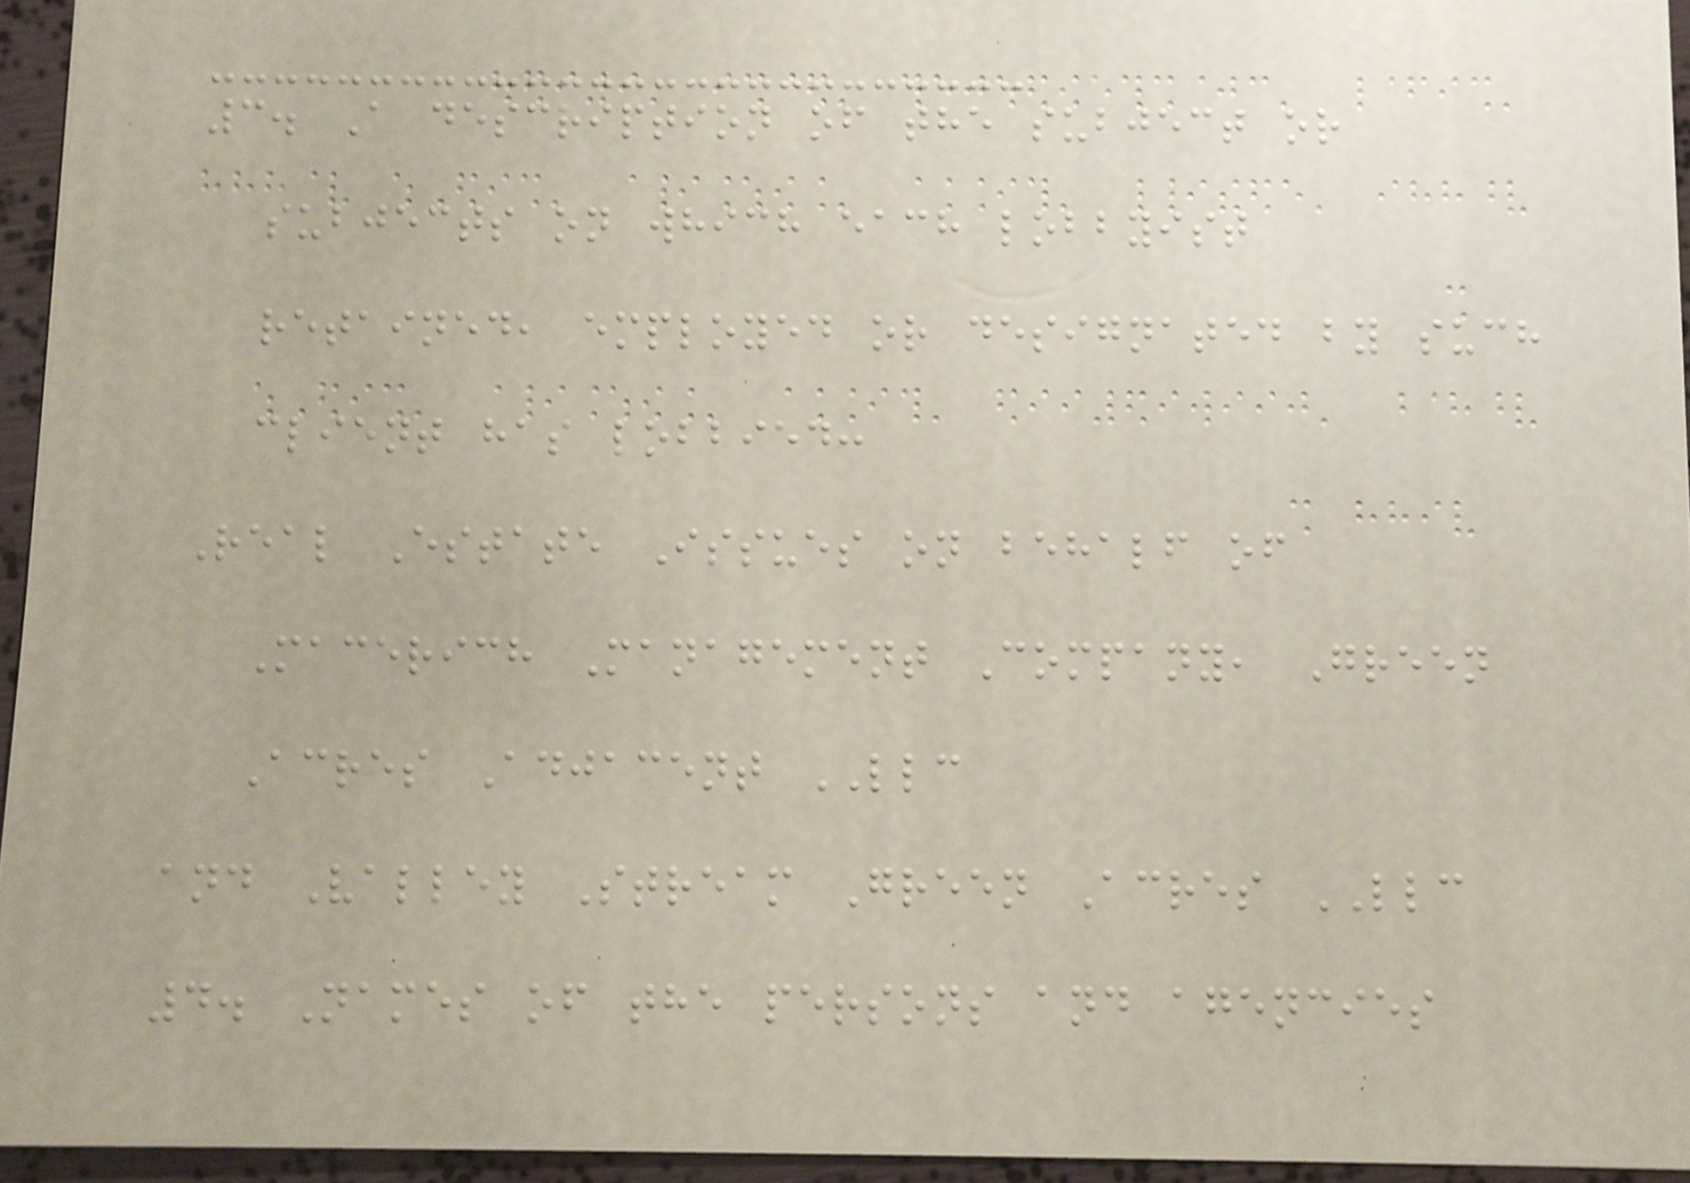3. A description of the subject or
subjects on which each lobbyist
retained, employed or designated by such
client has lobbied:
Real Estate Issues on behalf of
Macerich Management Company, Green
Acres Adjacent LLC
and Valley Stream Green Acres LLC
4. Names of the persons and agencies
